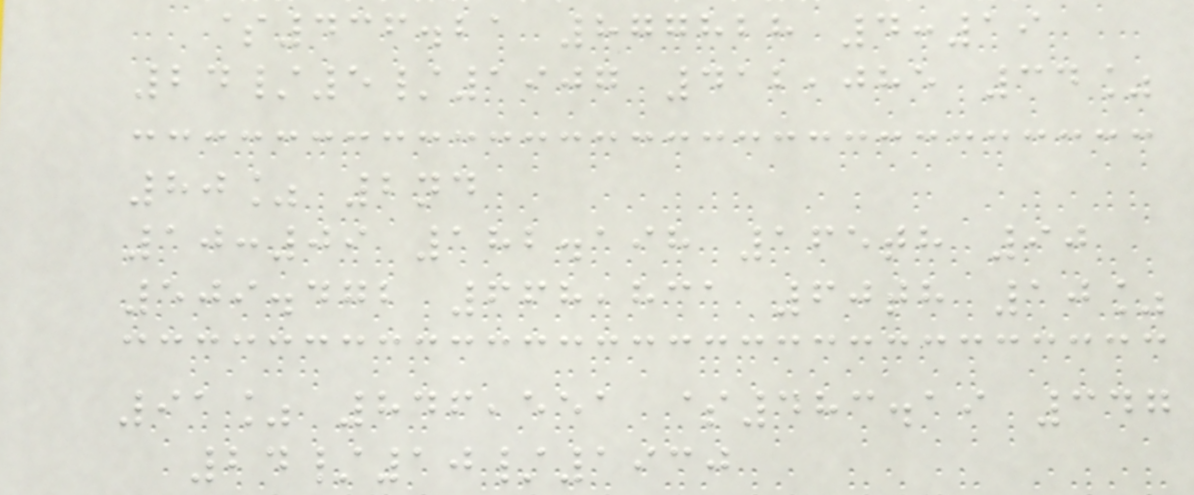$436.21 877828 4:19
24/5/1907 412,085 34%
80% 2nd
10:09 182.198 165th 90
509.472 668,831 60th 10%
91% 846,551 $483.19 347
24/10/1930
